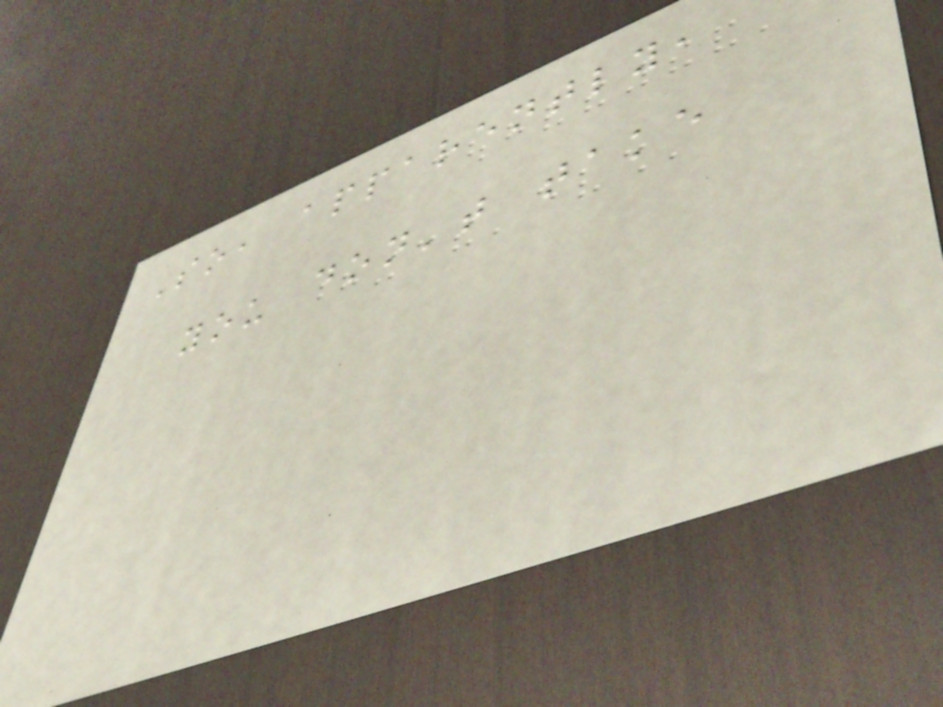So, apparently,
you don't take
